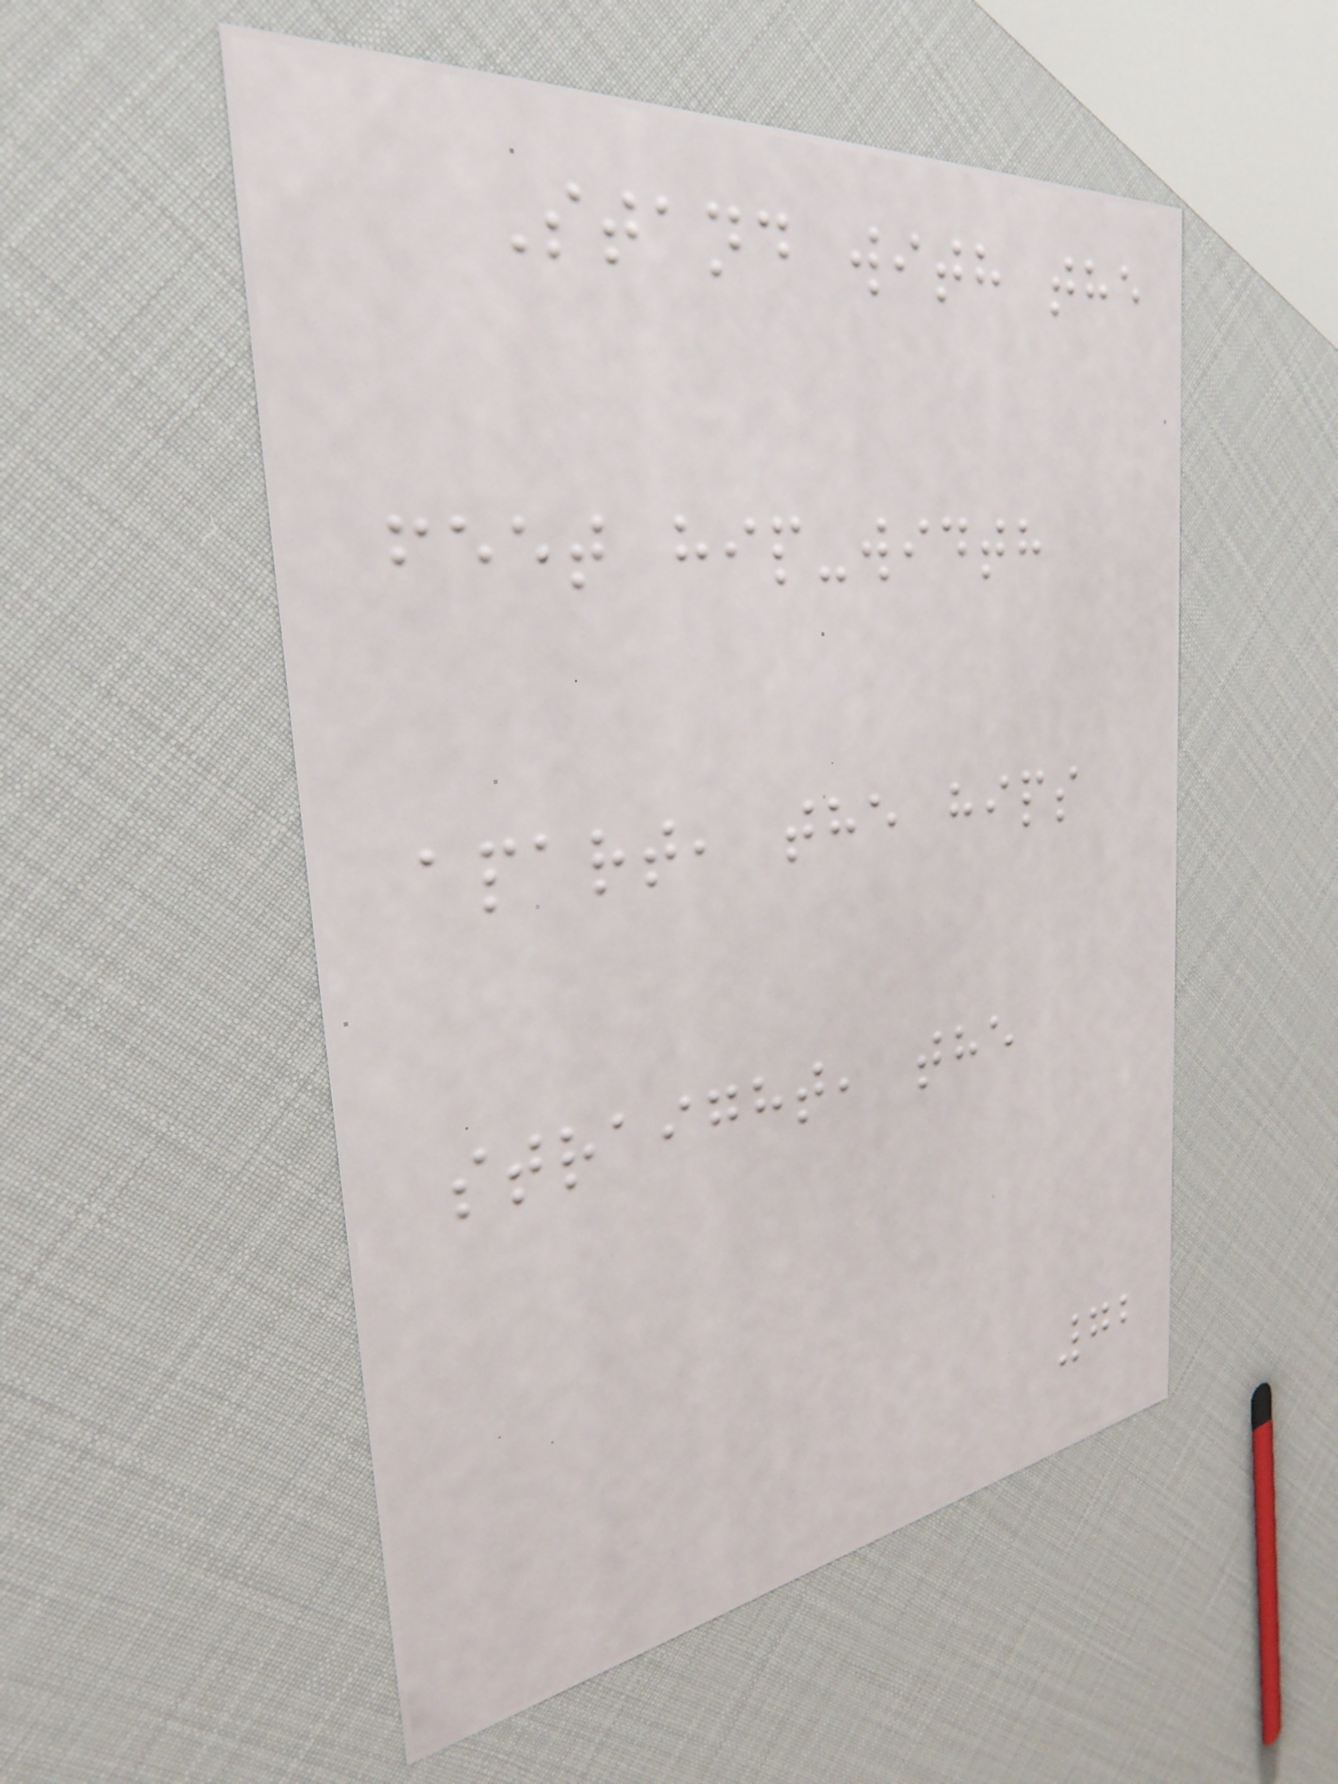Stand with the
feet hip-width
apart, the hips
straight, the
72
